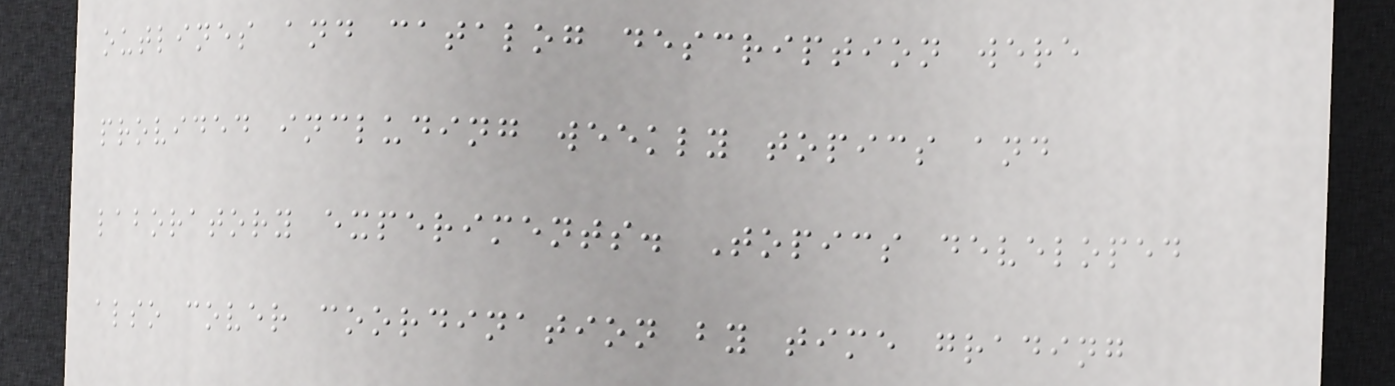outlines and catalog description were
provided including weekly topics and
laboratory experiments. Topics developed
also cover coordination by time grading
